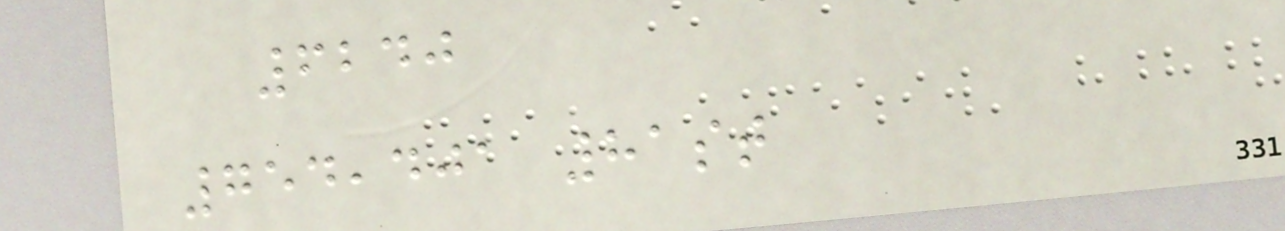6240
754,401 81st
